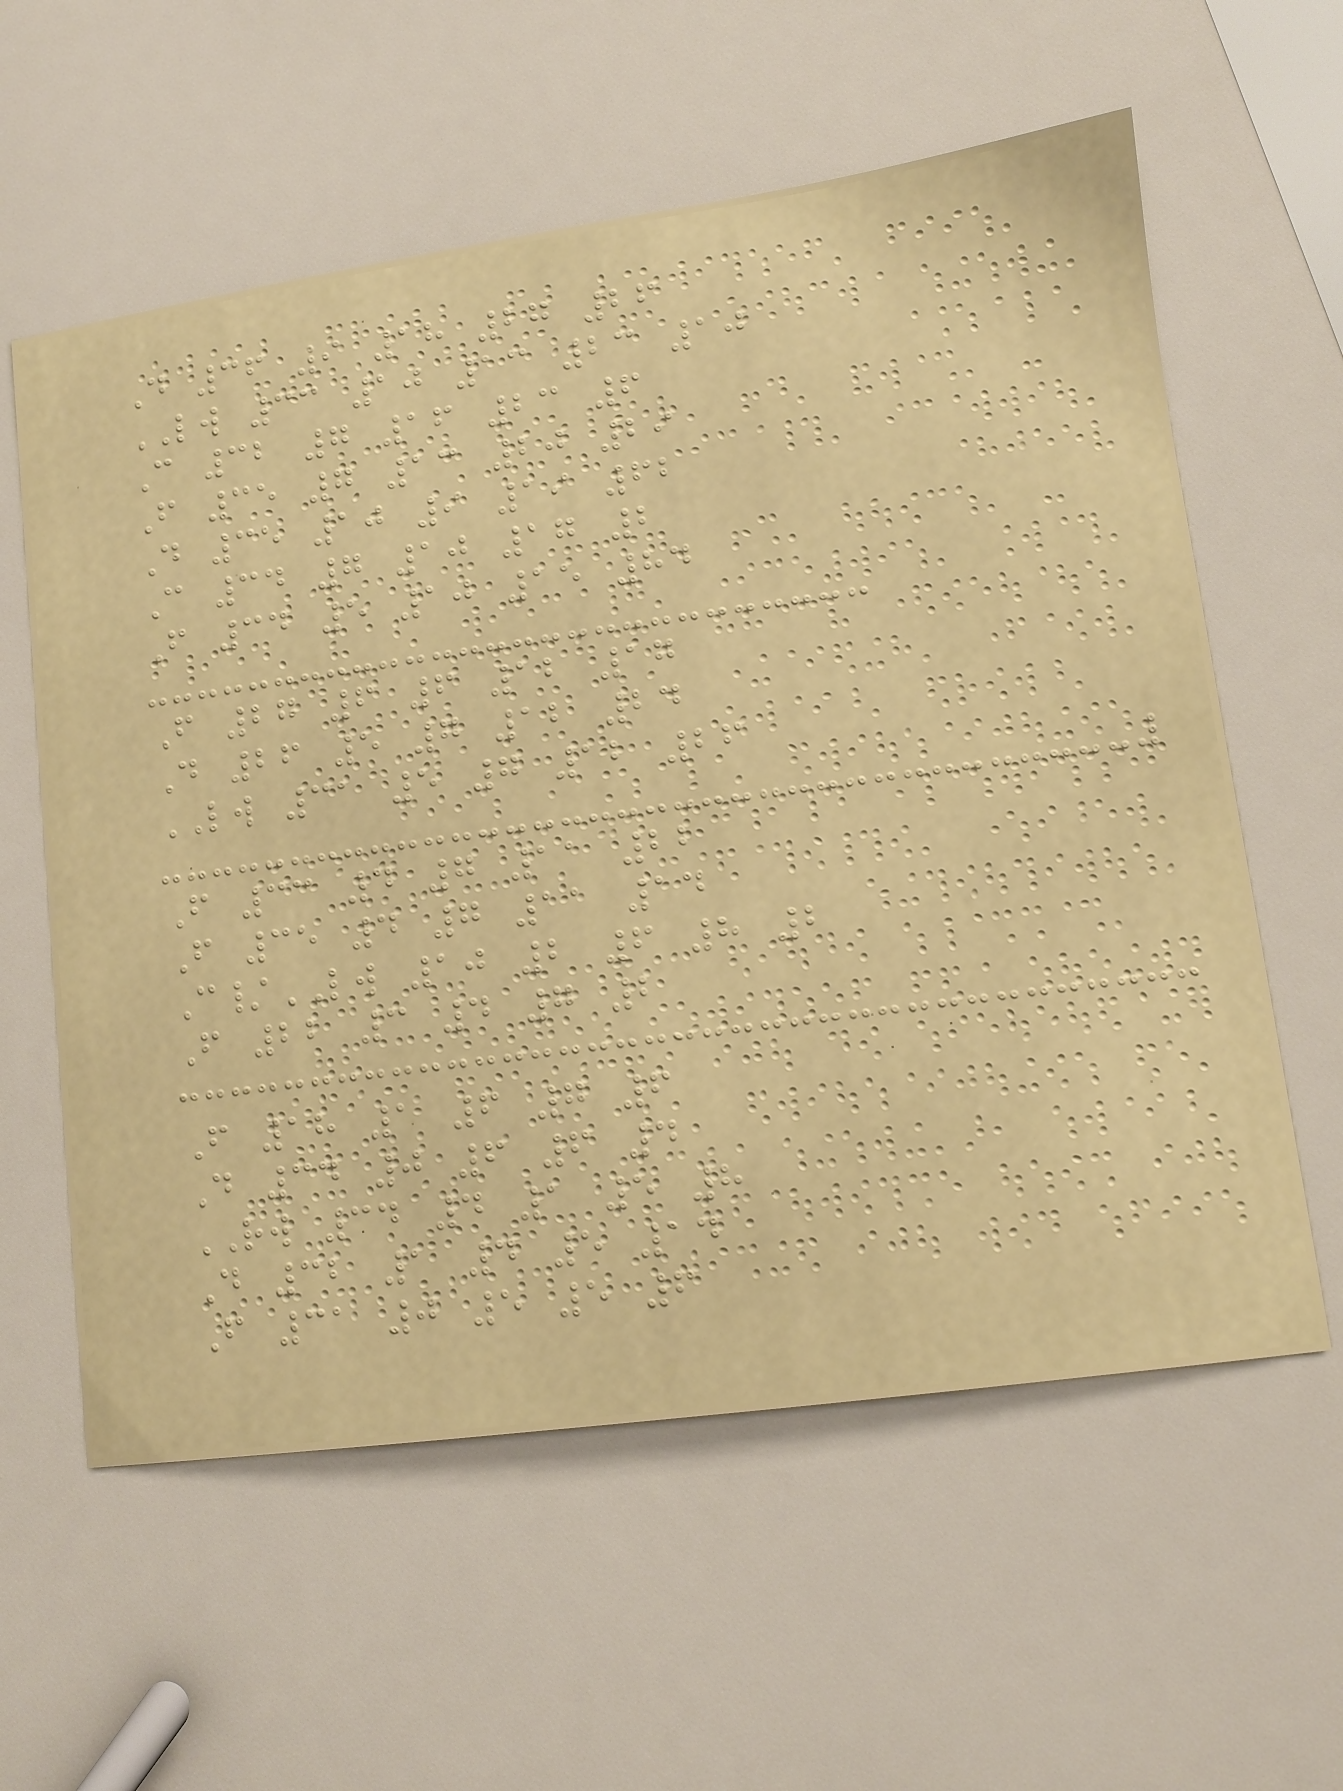D 36 9 18 27 26
LW 33 10 13 23 10
C 32 7 16 23 6
F 35 7 13 20 29
D 35 10 9 19 62
C 34 7 10 17 2
F 34 5 10 15 84
F 27 6 6 12 17
D 26 5 7 12 24
LW 31 5 7 12 26
F 33 4 7 11 22
F 35 4 7 11 14
C/LW 10 2 6 8 2
F 22 3 4 7 2
F 18 1 6 7 6
D 34 0 6 6 4
RW 34 4 1 5 8
D 32 1 4 5 14
F 31 0 5 5 6
